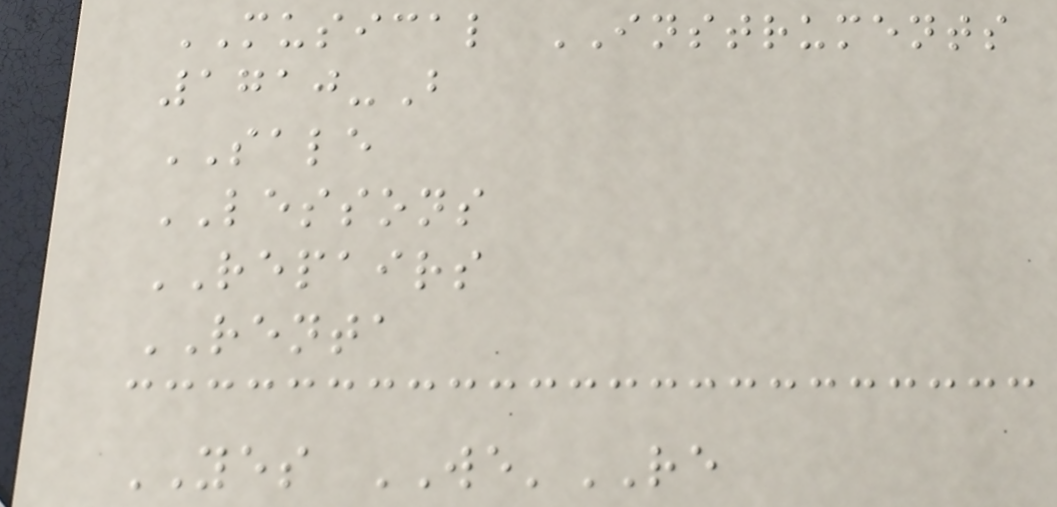MUSICAL INSTRUMENTS
1710-B
SALE
LESSONS
REPAIRS
RENTA
YES WE'RE
